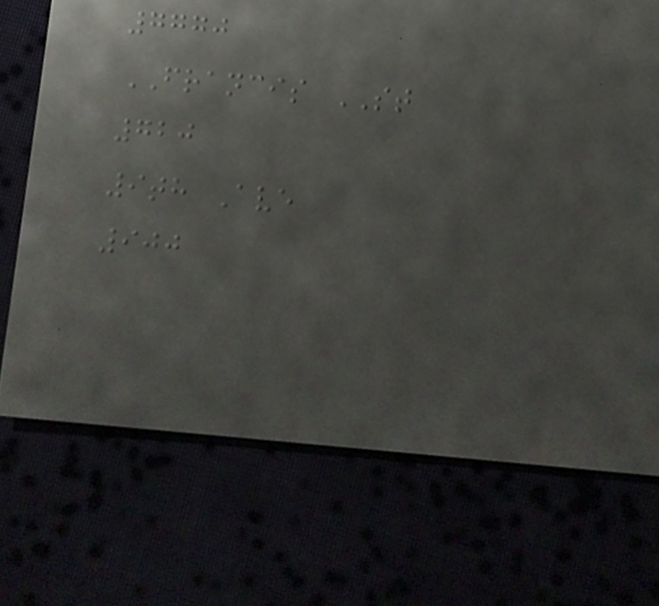7770
FRANCIS ST
720
9th Ave
900
